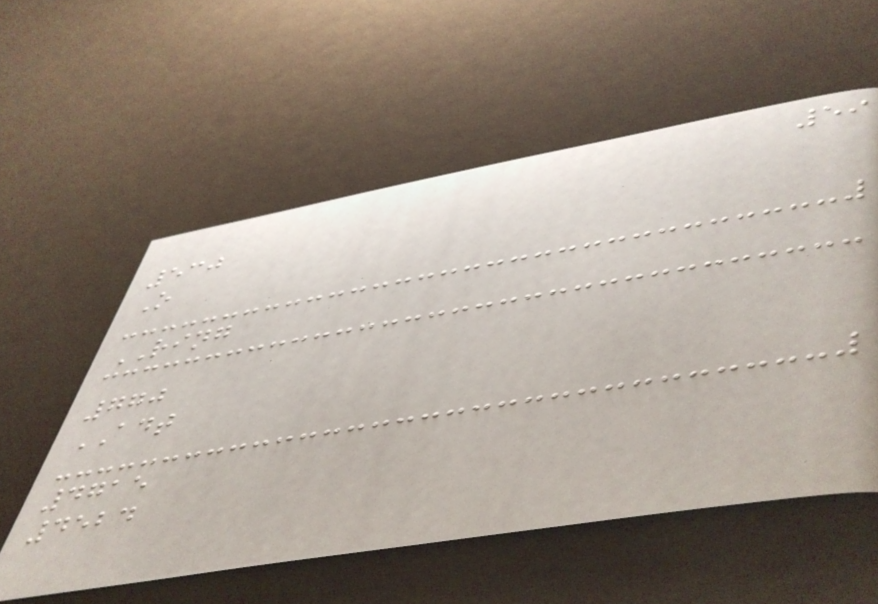59
530
O
RING
770
ADT
4715
4524
